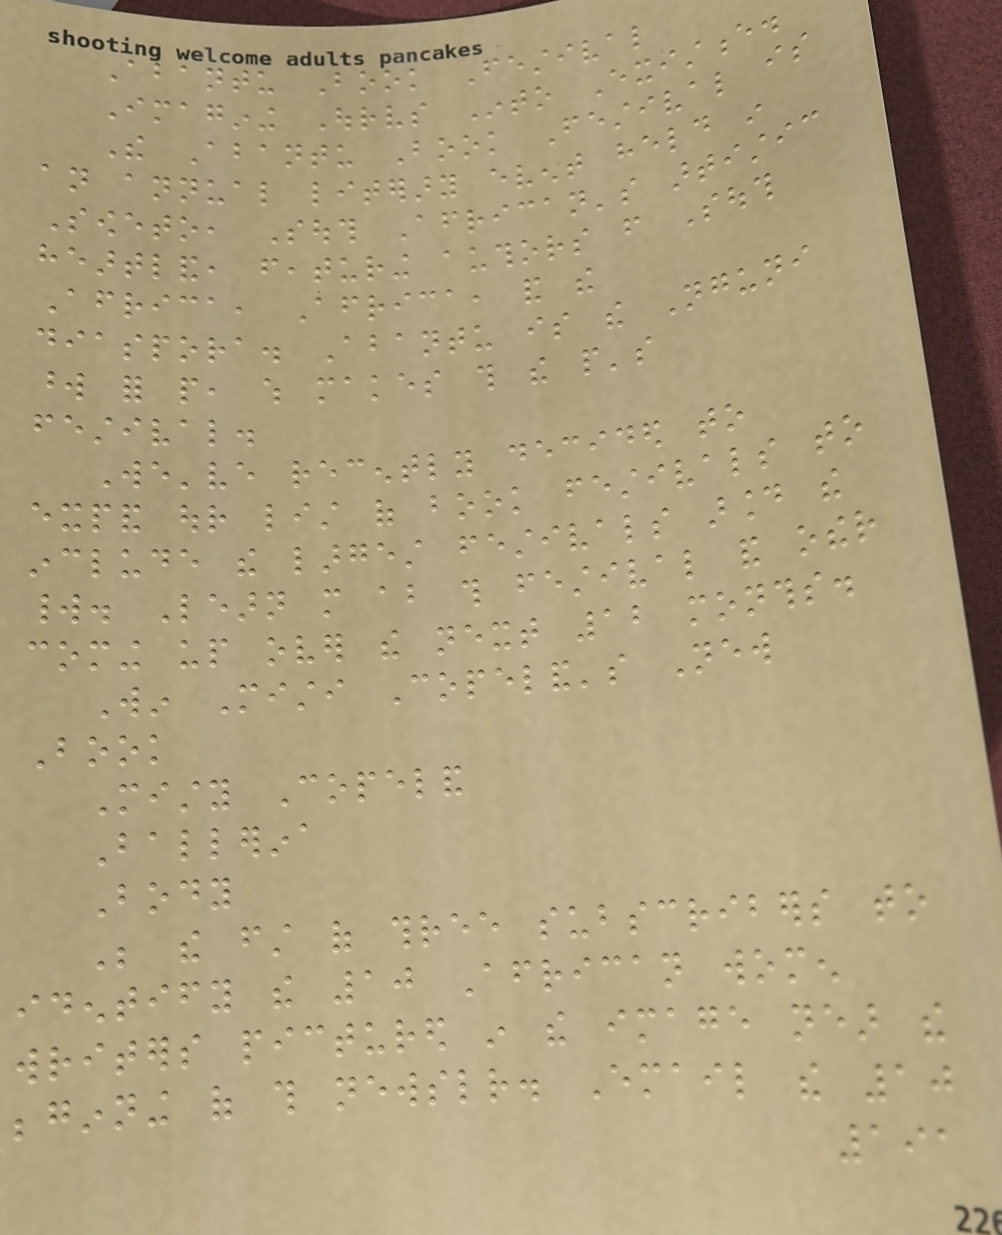Abantu Book Festival
Imagining Ourselves Into Existence.
The Abantu Book Festival is
an annual literary event held in
Soweto, South African's artistic
heartland, featuring authors from South
Africa, Africa, and the
diaspora. Abantu is the Nguni
word for people, which makes this the people's
festival.
We've recently decided to
expand our list of book festivals to
include the largest festivals around the
world. Learn more about this festival and other
coming up over the next 12 months.
Win Misti Copeland's New
Book
Misty Copeland
Ballerina
Body
Be the first of three subscribers to
identify the 10 African women
writers pictured in the image near the
beginning of this newsletter. Email the 10
191
